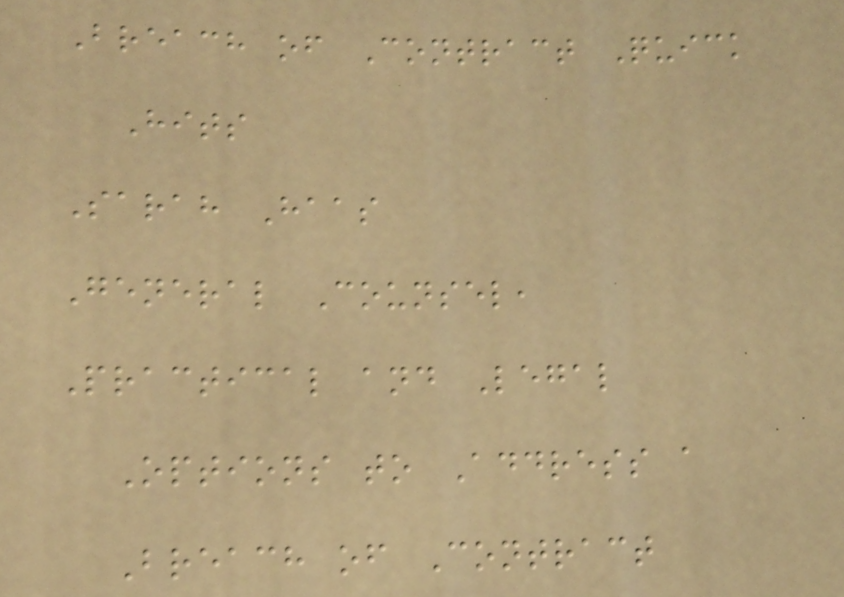Breach of Contract Quick
Hits
Sarah Haas
General Counsel,
Practical and Legal
Options to Address a
Breach of Contract
